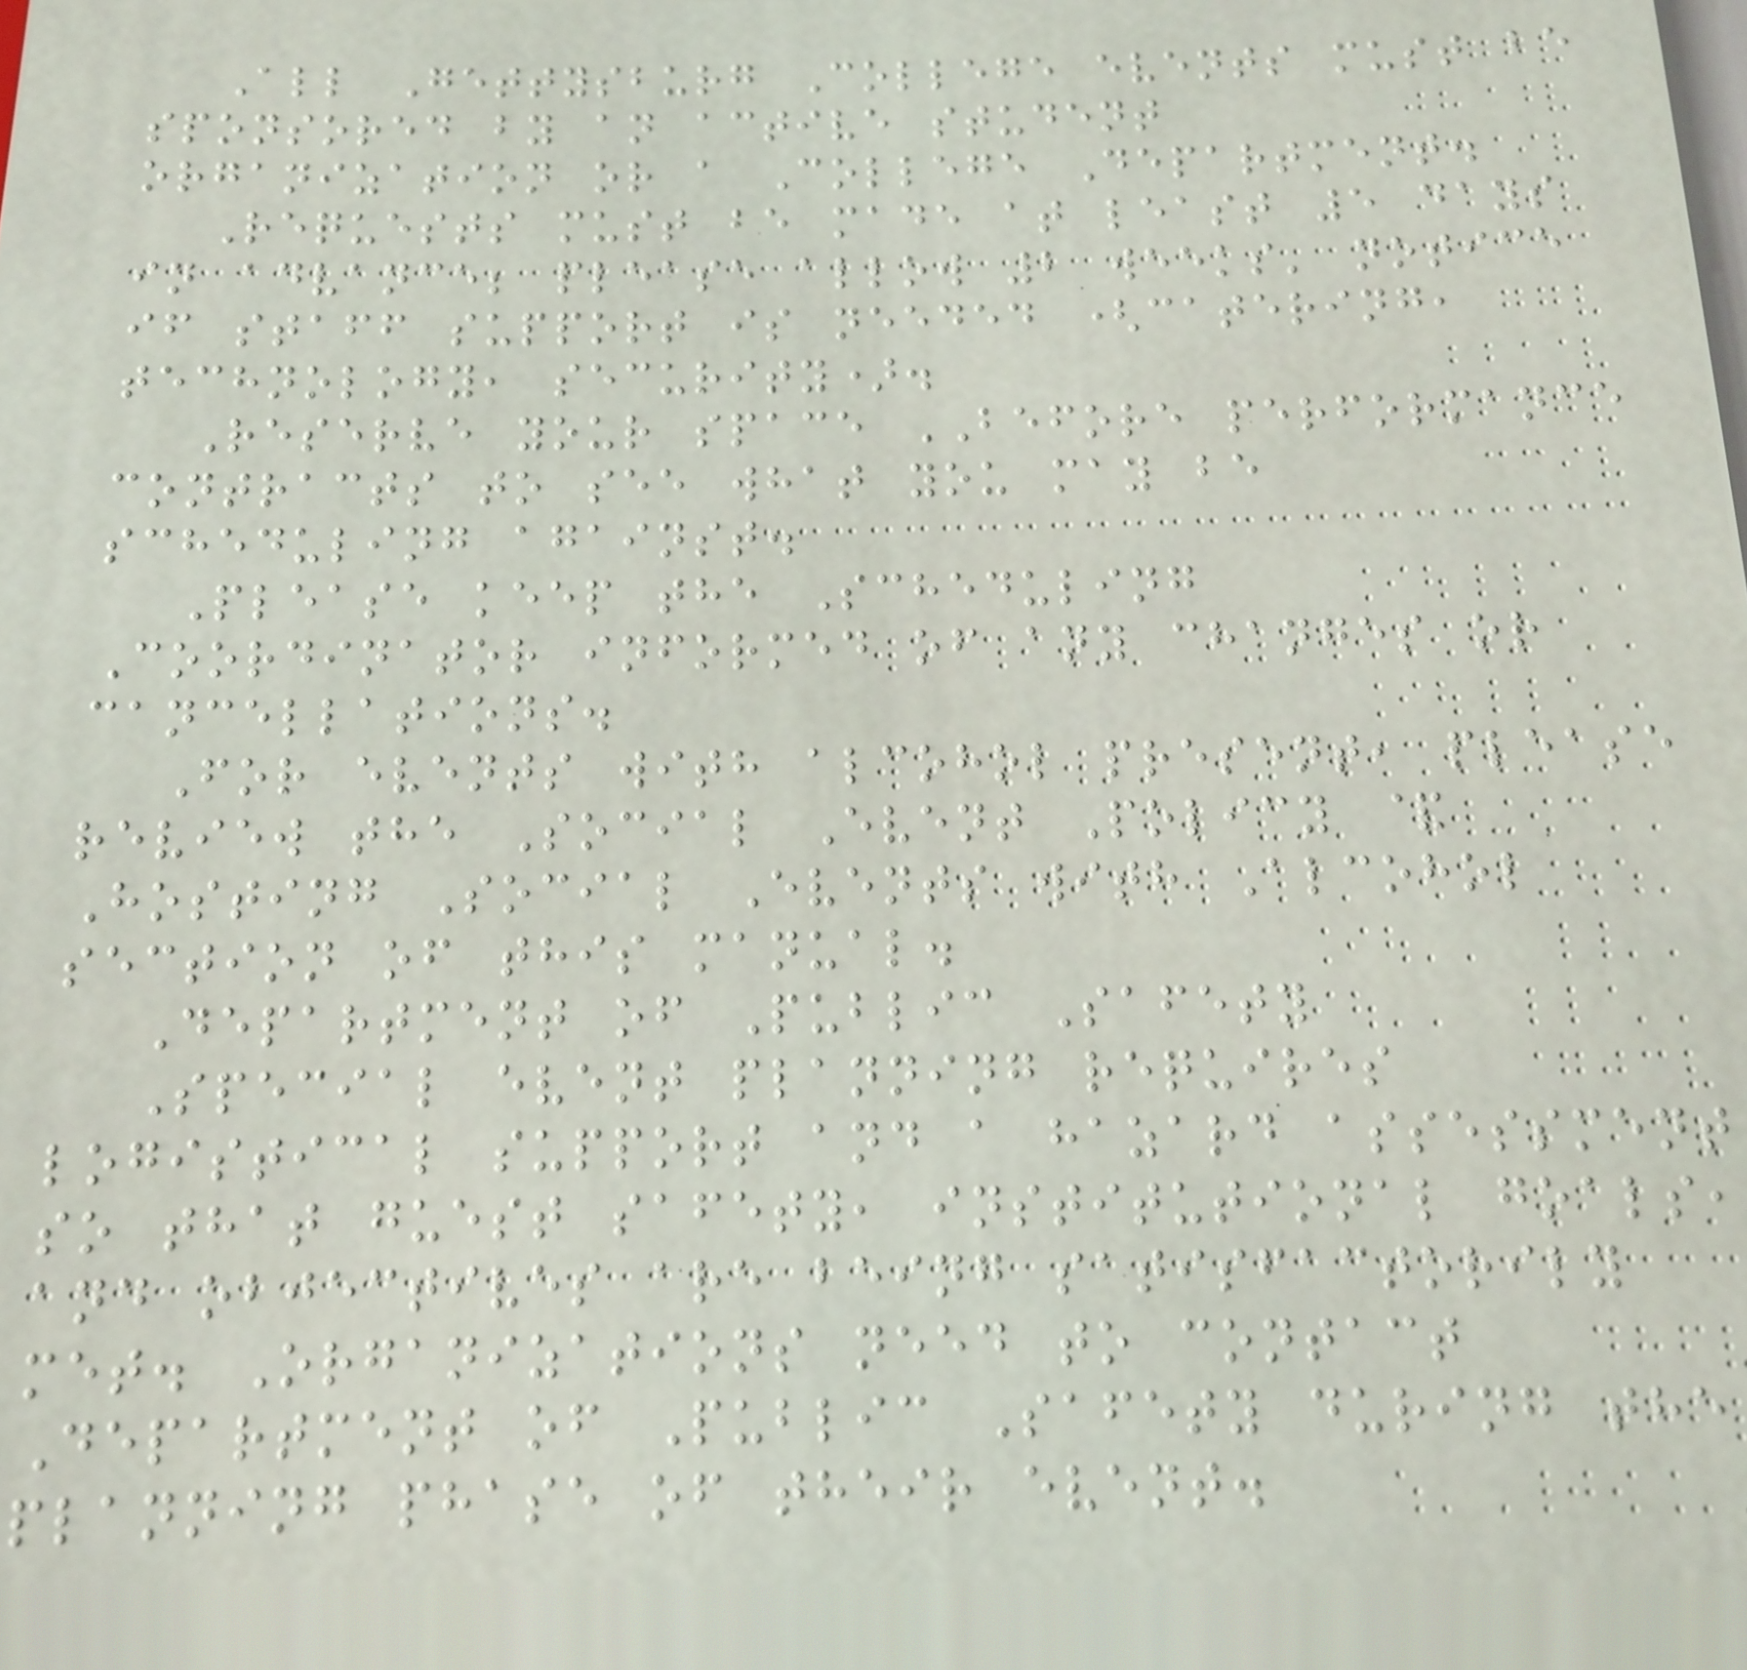All Gettysburg College events must be
sponsored by an active student
organization or a College Department.
Requests must be made at least 5 days
in advance; please allow 2 weeks' notice
if staff support is needed (catering,
technology, security).
Reserve your space BEFORE performance
contracts to see what you may be
scheduling against.
Please keep the Scheduling
Coordinator informed of any changes or
cancellations.
For events with alcohol present, please
review the Social Event Policy &
Hosting Social Events with Alcohol
section of this manual.
Department of Public Safety
Special event planning requires
logistical support and a hazard assessment
so that guest safety, institutional goals,
and objectives are being satisfactorily
met. Organizations need to contact
Department of Public Safety during the
planning phase of their event.
